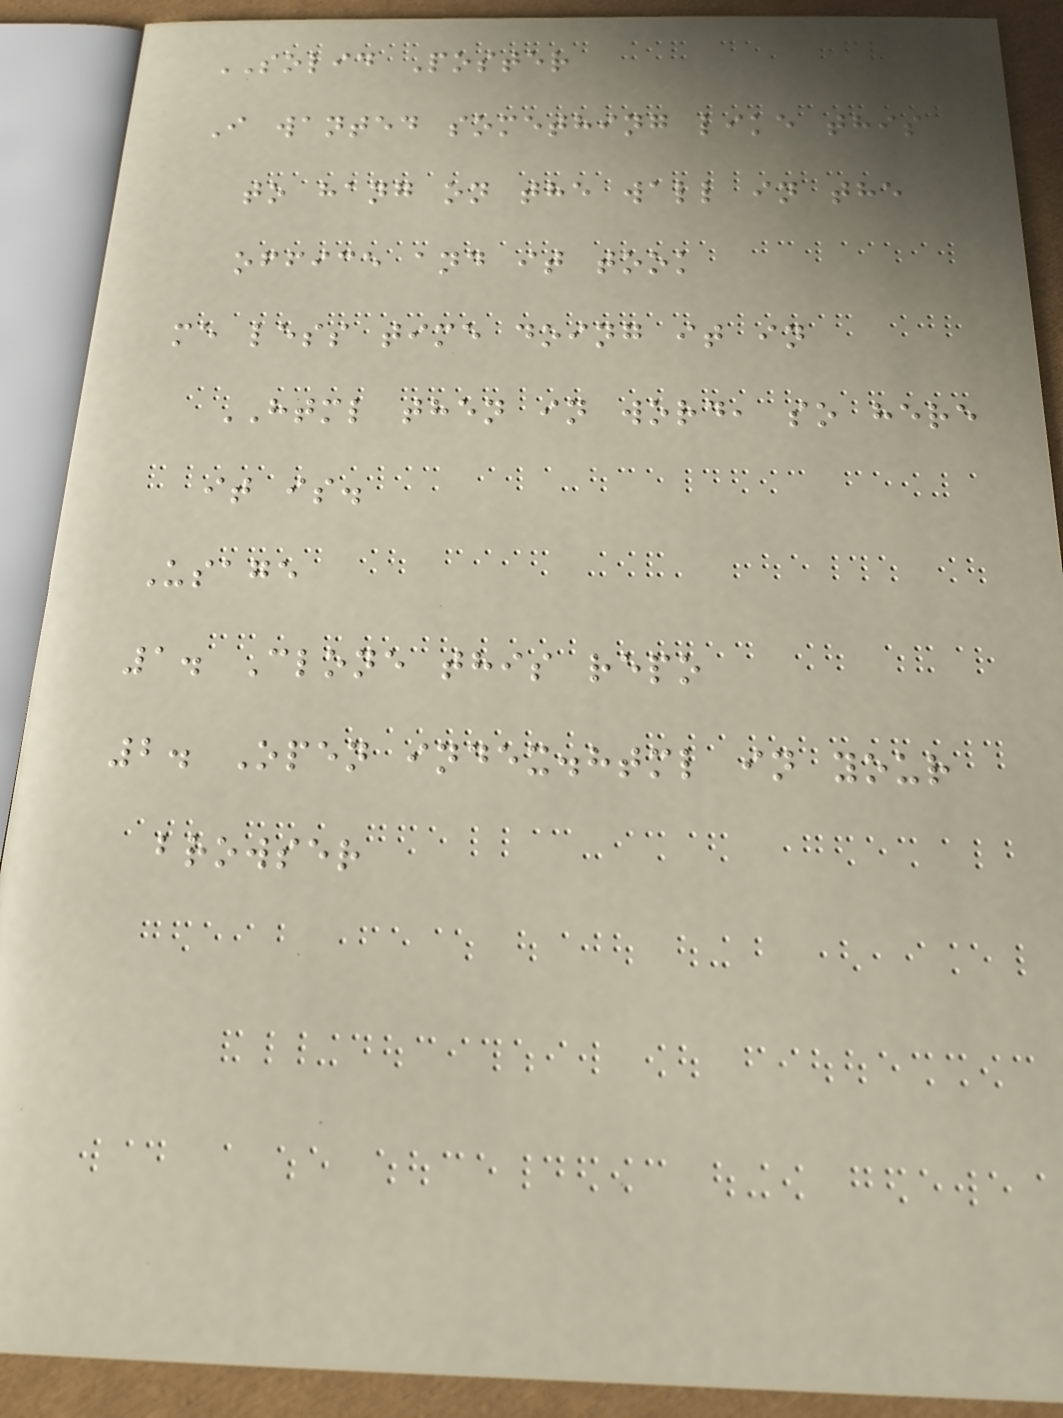SOLID Poster
I wanted something like this
to hang on the wall in the
office and it took
me less time doing it in
HTML then in word, so here
it is.
Usage
1. Clone this repo
2. Open index.html in your
browser
